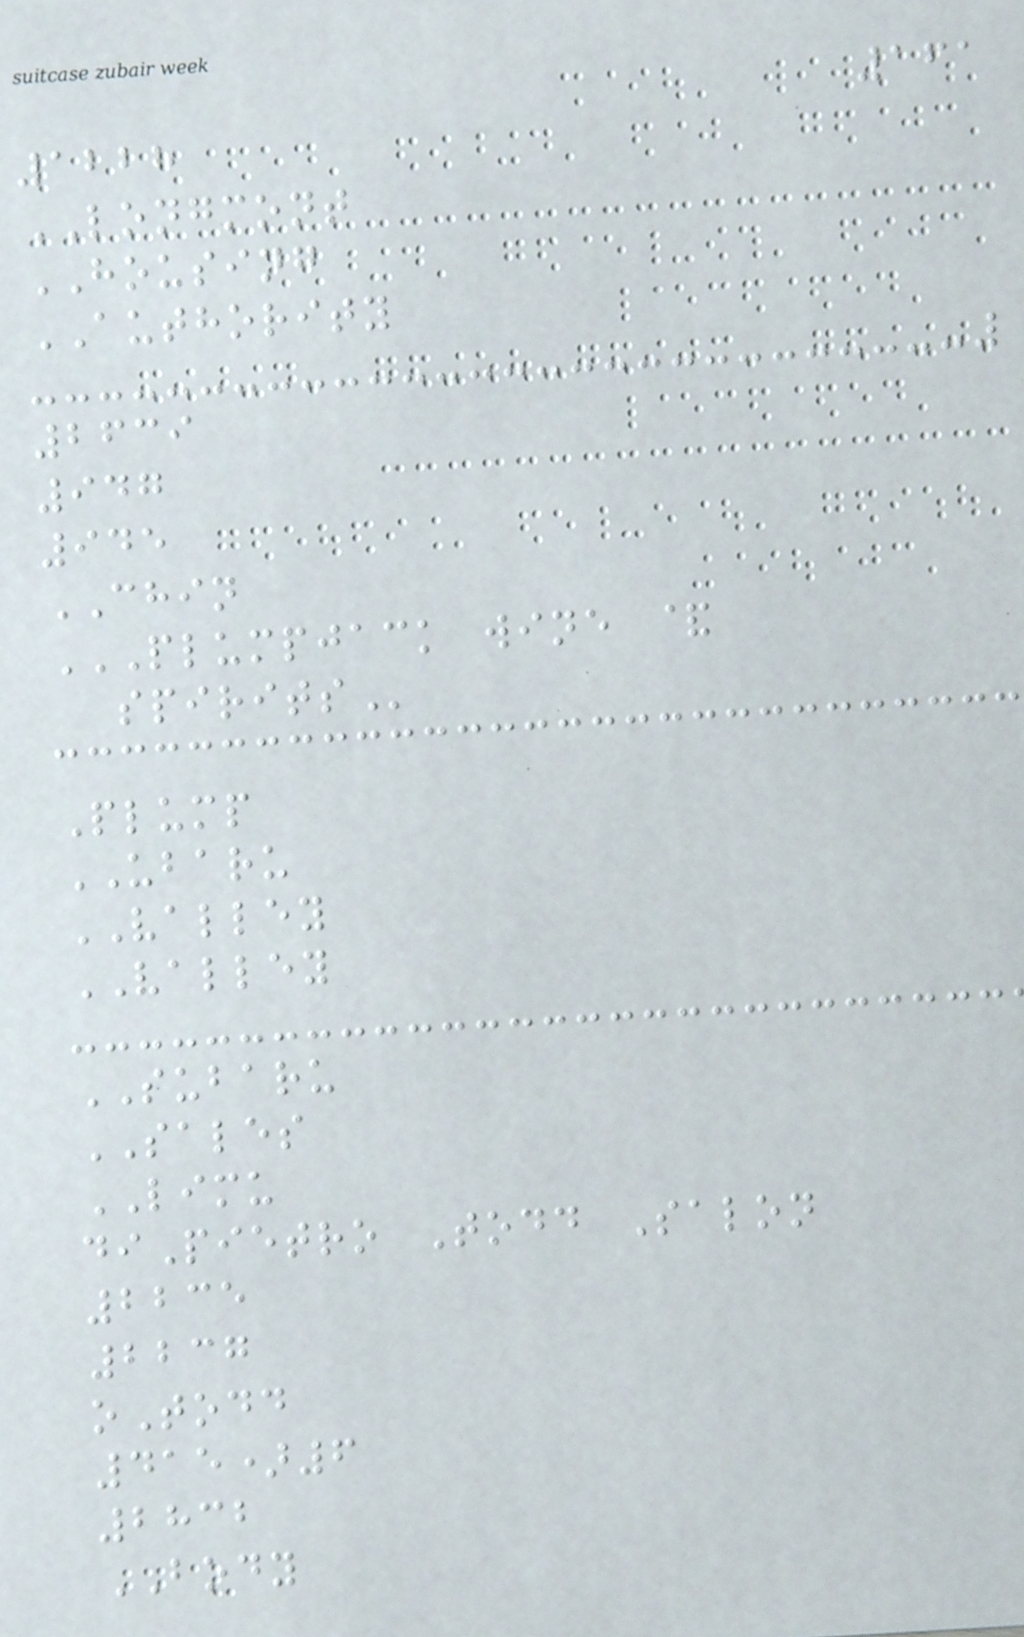161
1228
LONGMONT
HOUSING
AUTHORITY
2639
947
945
CHIN
PLUMPJACK WINE &
SPIRITS
Plump
UBARU
VALLEY
VALLEY
SUBARU
SALES
LIMU
diPietro Todd Salon
2235
2237
oTodd
415)6
2832
BODY
